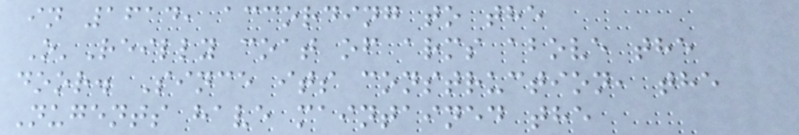in 1614, according to the
O'Reilly coat of arms above the
door. Since its construction, the
Nugents have maintained the
